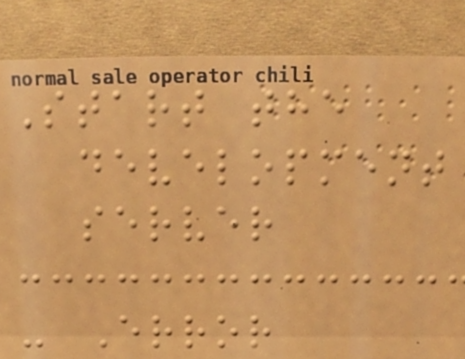Start the
development
server
- Error
